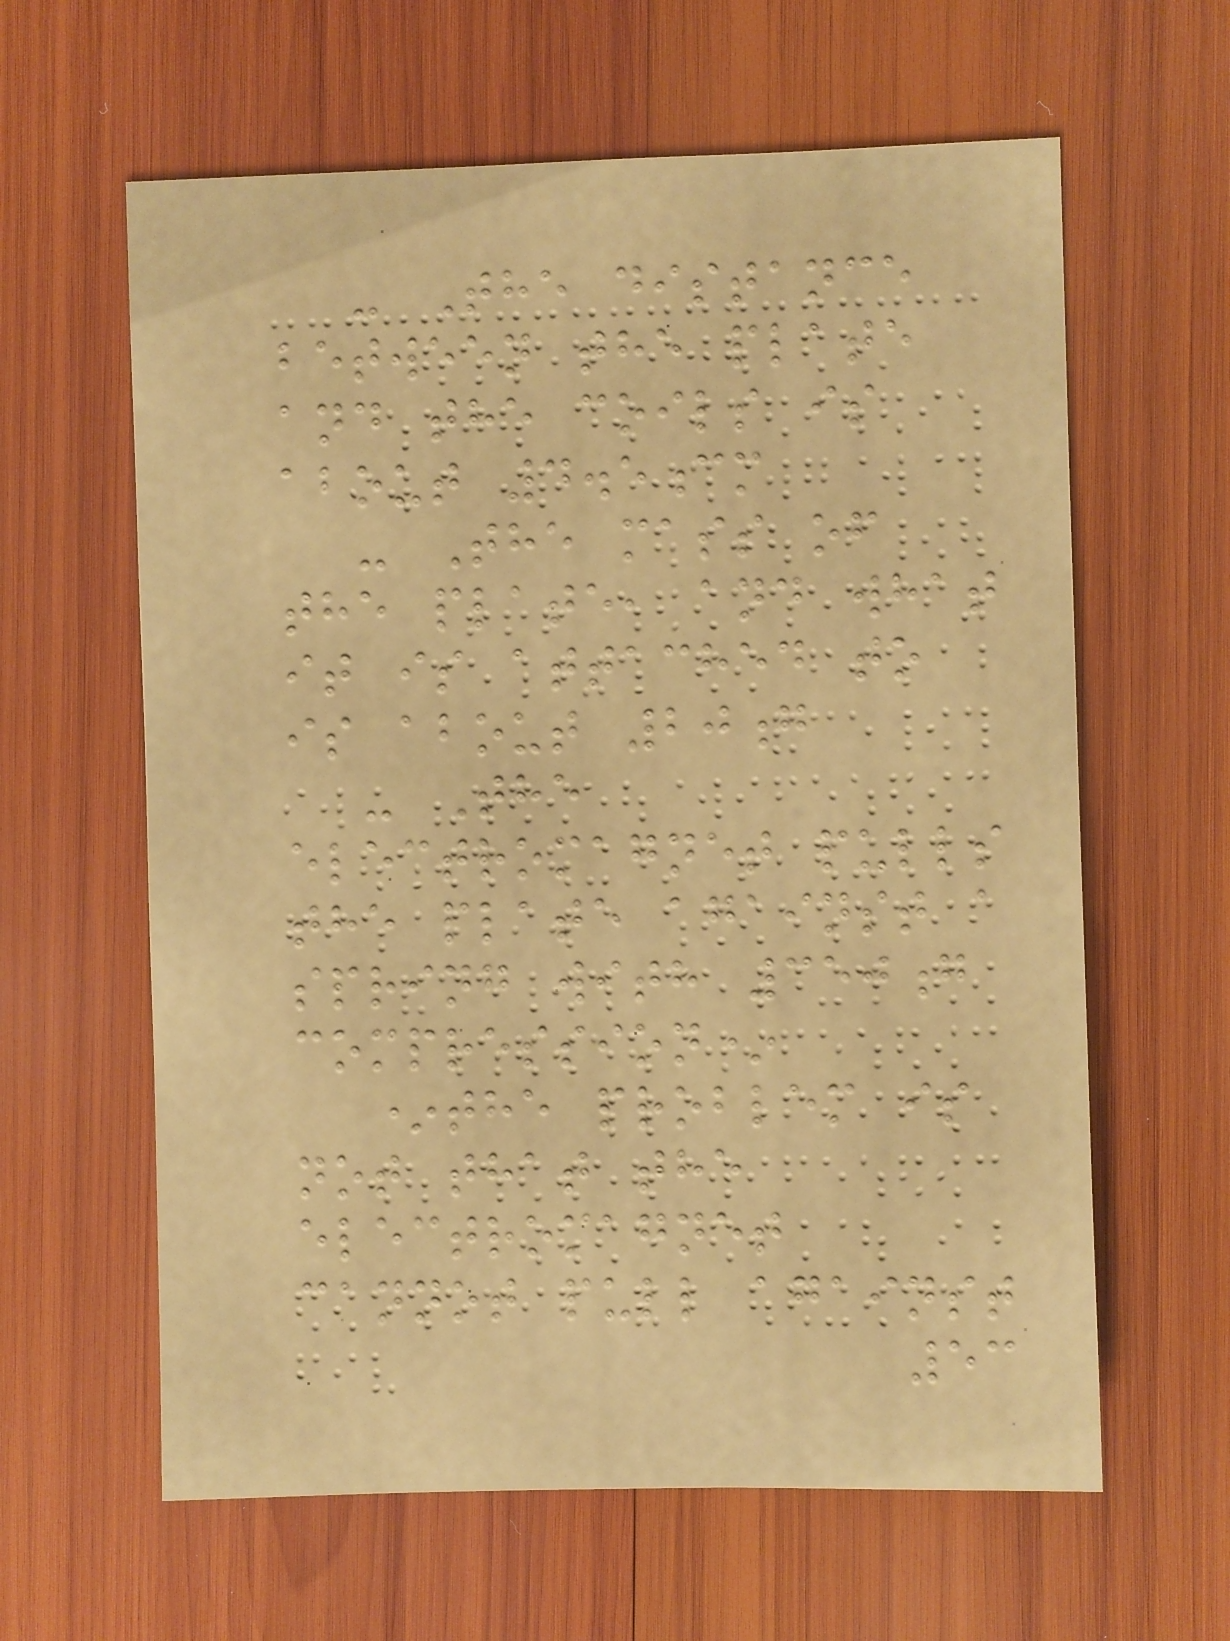- The distance
between the plate
and the coils is
about 4.5cm
- The mass of
the plate, and what
it is attached to
is about 20g
- The
electromagnet pulls
the plate against a
spring with 350g
compression*
*the problem is
not that the
electromagnet
cannot pull against
53
